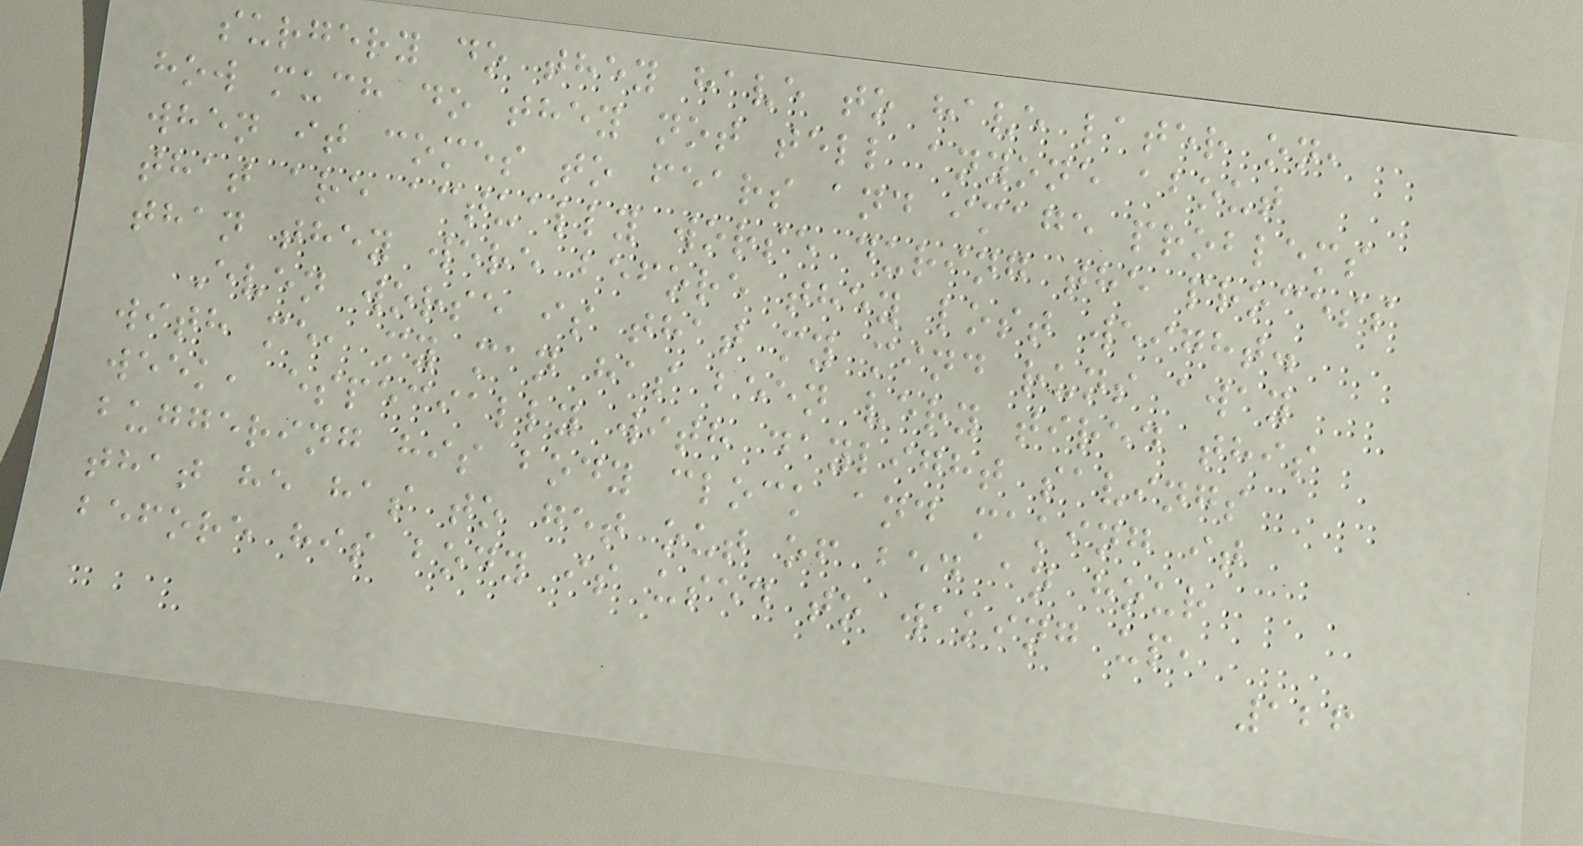surgery do they have to have later on,
how much do they not tell anyone about
when it comes to fears and image problems
that are actually worse during the process
than they were before they lost weight.
Even worse is that my mind runs away
with me, my man has been very tired this
week, especially with daylight savings
buggering his body clock and making it
that he has to get out of bed an hour
before his body is used to waking up,
126
